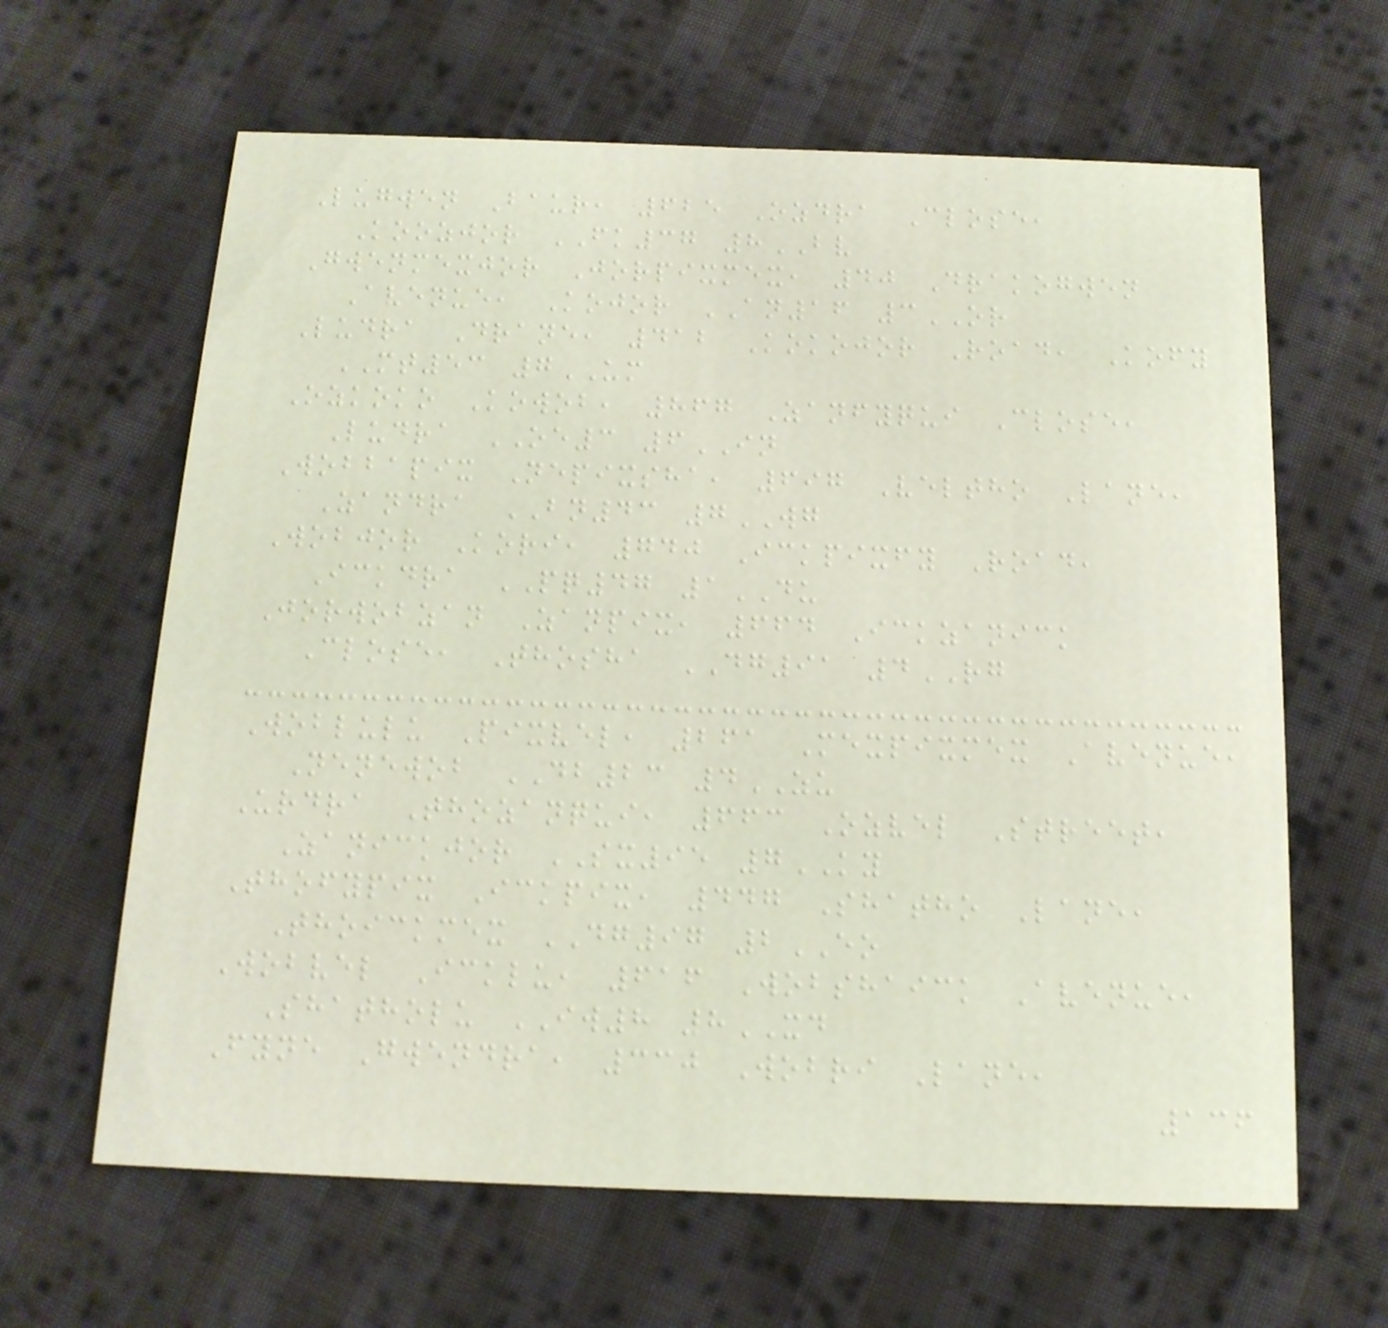Lugwen Baur, 625 Ozdra Close,
Koozjor FK37 8BV
Gwenmexjor Jorpixmex, 40 Drakogwen
Avenue, Kojor AN16 3OR
Ludra Drane, 412 Kokojor Road, Kofy
MT53 7UM
Ozkoko Kowob, 867 Zanfyqui Close,
Ludra OE3 6IN
Wobbapix Nepixsha, 697 Veltho Lane,
Zandra BN43 7WG
Wobjor Kori, 740 Ickpixfy Road,
Ickdra PQ47 1DU
Jorwobzan Zanpix, 664 Ickzanick
Close, Thosha DG91 4RG
Woblulu Pixvel, 261 Mexpixmex Avenue,
Nenewob DB23 4ZU
Urdra Thozanqui, 663 Ozvel Street,
Zanickjor SX95 7KY
Thofypix Ickpix, 447 Shatho Lane,
Thoickmex DG97 2EO
Wobvel Icklu, 616 Wobshaick Avenue,
Shatholu IW8 8XD
Fyne Gwendra, 330 Wobri Lane,
136
